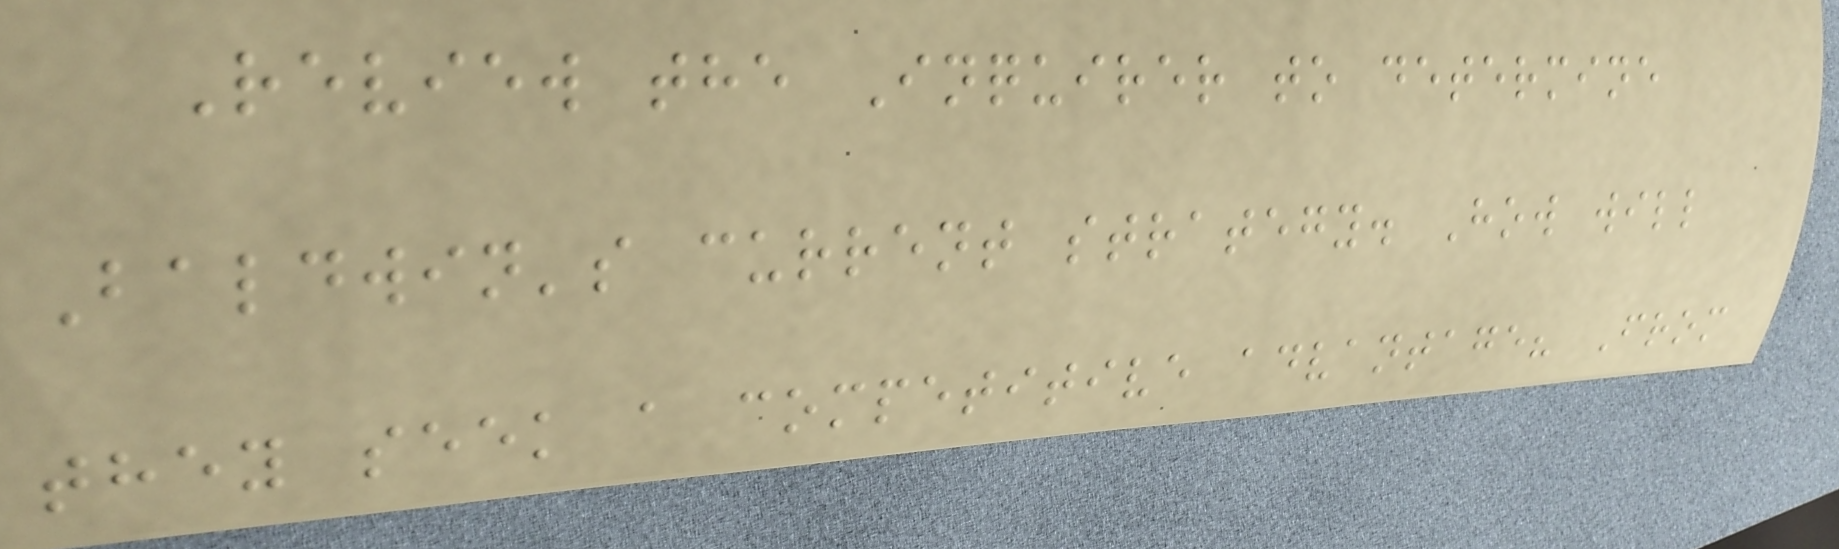Review the Inquirer to determine
Baldwin's current strategy. How will
they seek a competitive advantage? From
